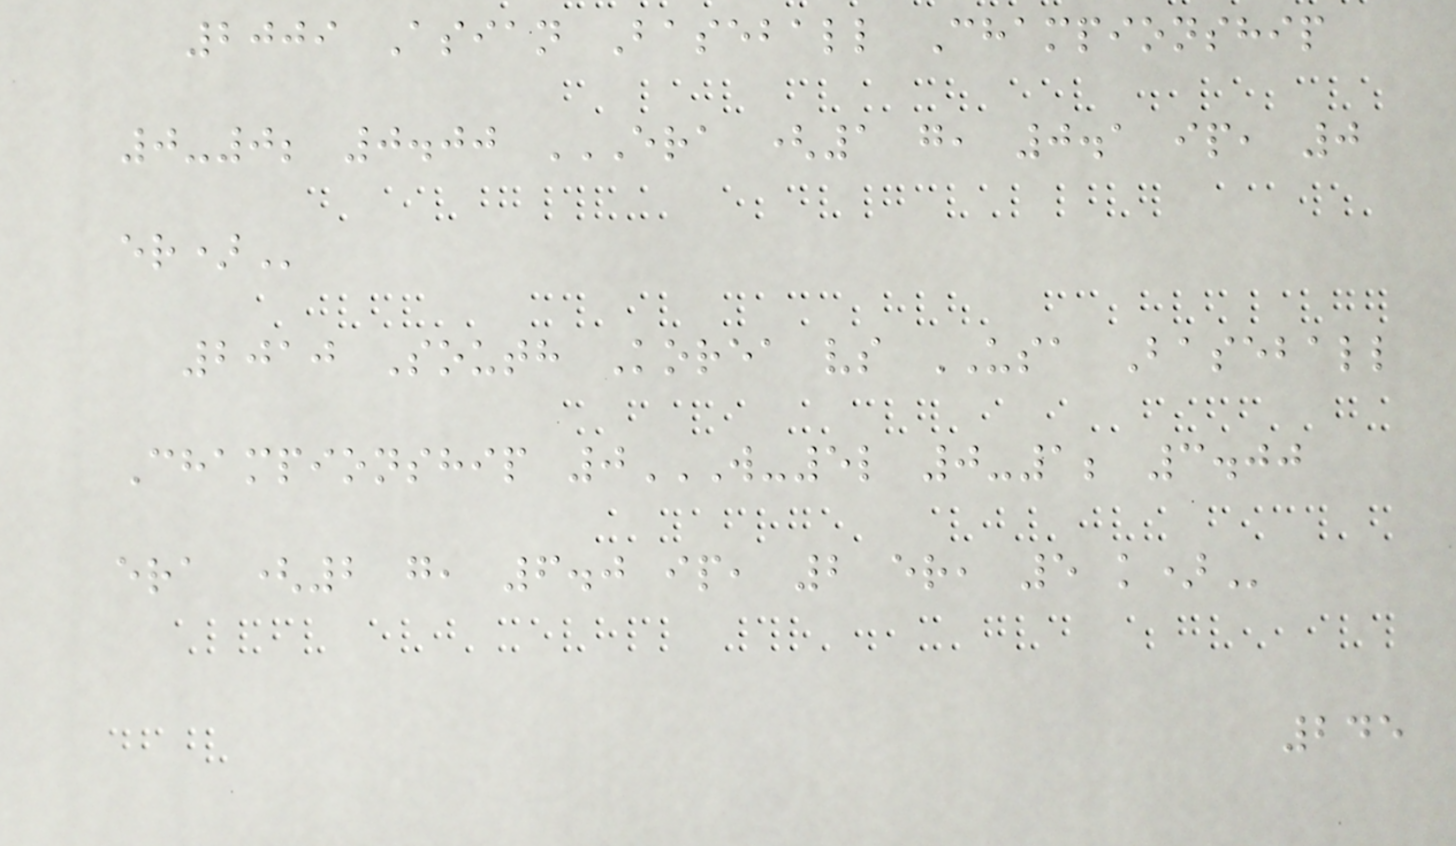2009 Asian Baseball Championship
0-0; 0.00 ERA (1 G, 0.1 IP, 0
ER)
2010 South Korea vs USA Baseball
Championship 0W-5L 0-1; 3.00
ERA (2 G, 6.0 IP, 2 ER, 5 K)
245
